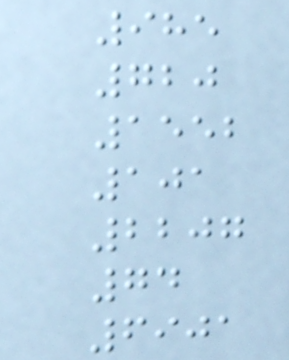985
720
1552
101
2207
74
6901
